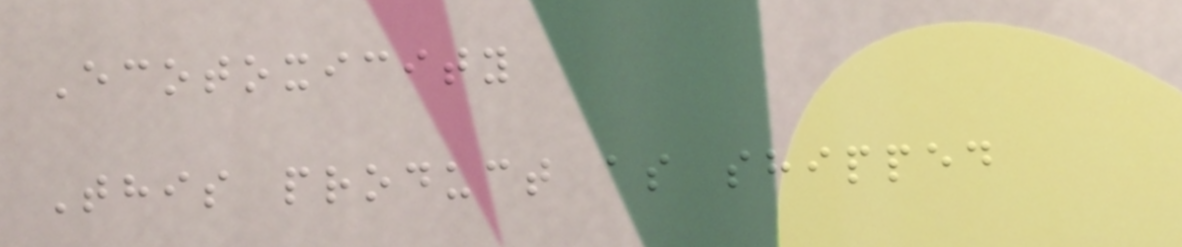Ecotoxicity
This product as shipped
